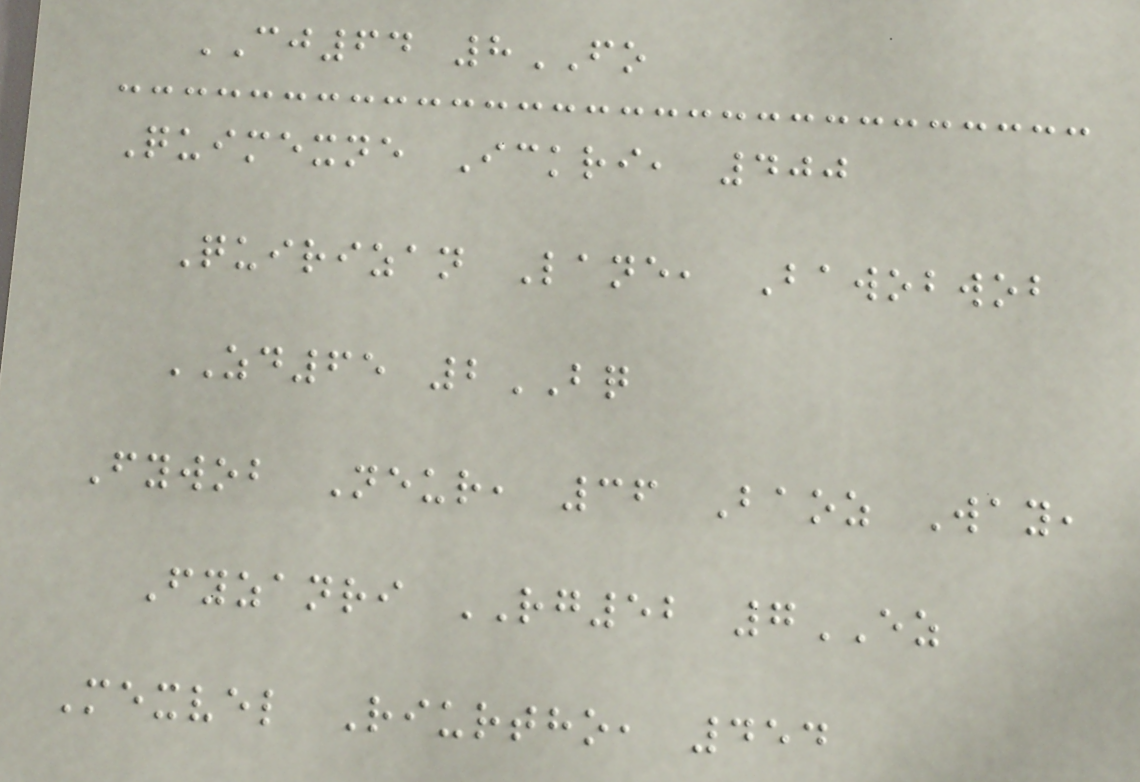CJ64 8FO
Quimexne Ickri, 400
Quirizan Lane, Bawobwob
ZD65 2BQ
Fywob Neur, 36 Baoz Way,
Fyzanri RG52 7EZ
Mexvel Riurtho, 454
